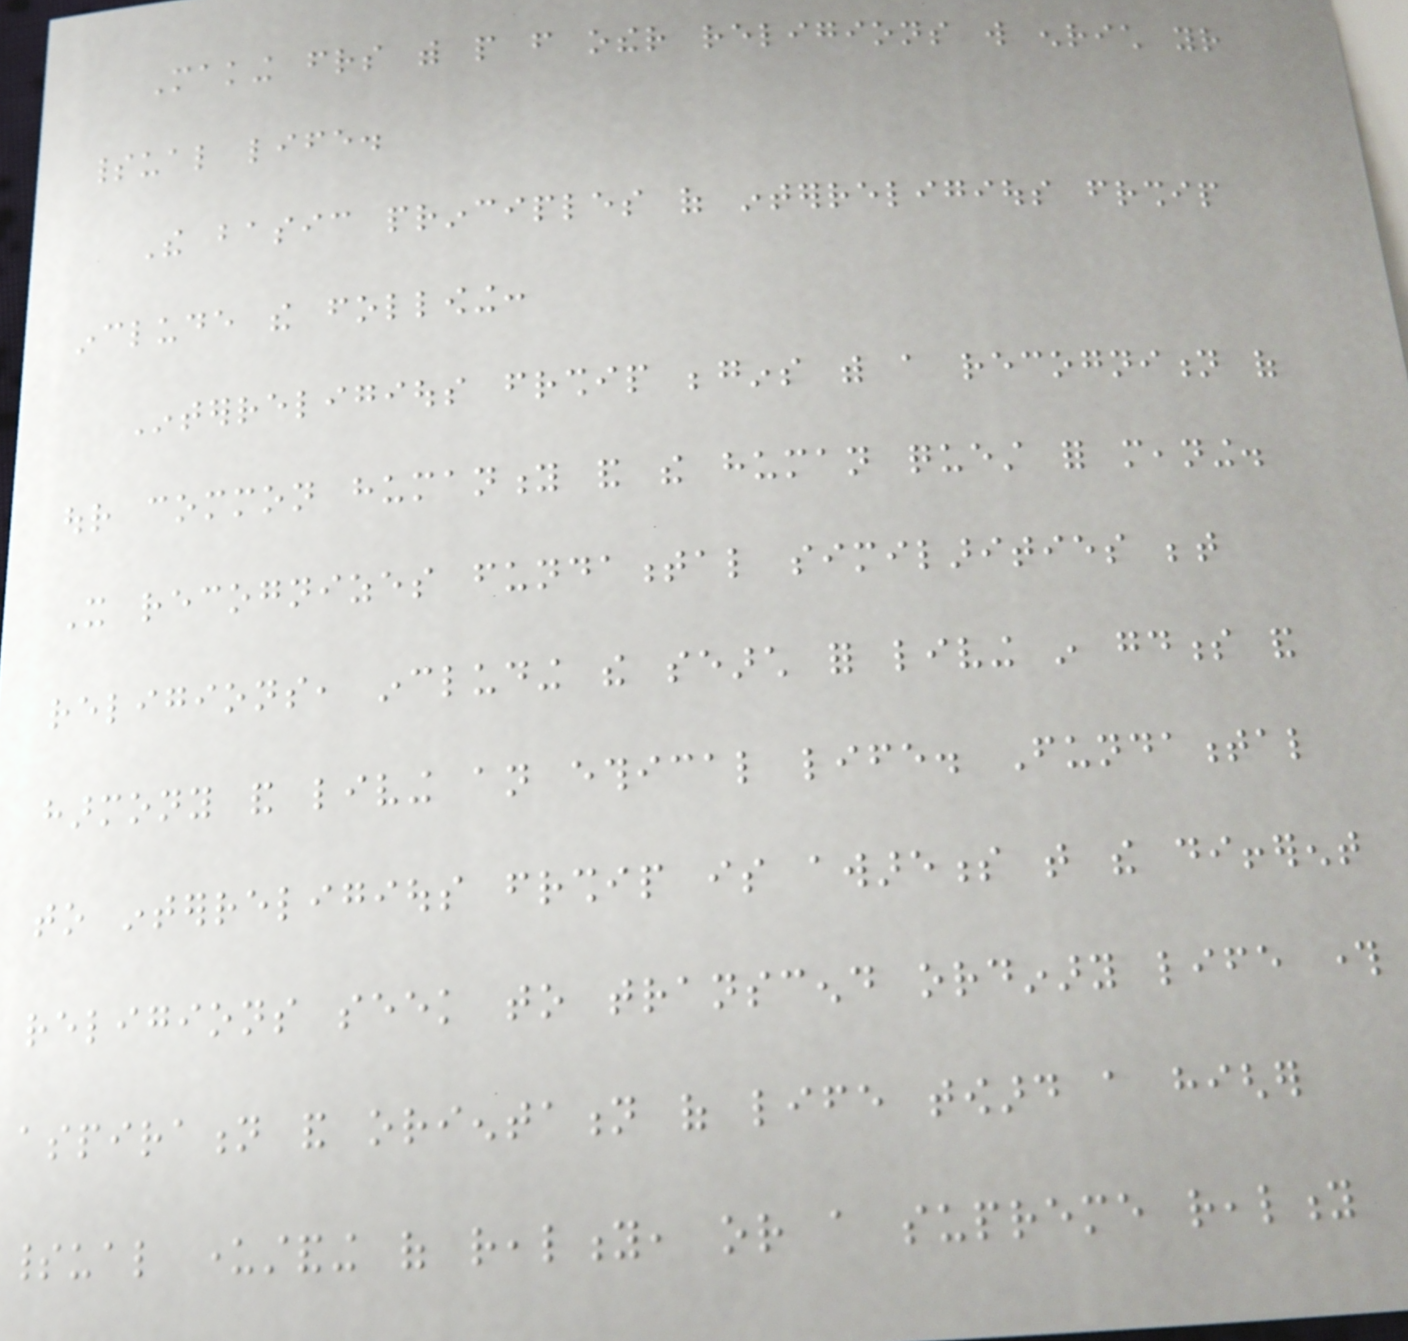Making friends with people from other religions will enrich your
spiritual life.
The basic principles of interreligious friendship
include the following:
Interreligious friendship begins with a recognition of
our common humanity and the human quest for meaning.
It recognizes fundamental similarities between
religions, including the search for living in goodness and
harmony and living an ethical life. Fundamental
to interreligious friendship is awareness that the different
religions seek to transcend ordinary life through
aspiration and orientation of life toward a higher
spiritual understanding of reality, or a supreme reality
